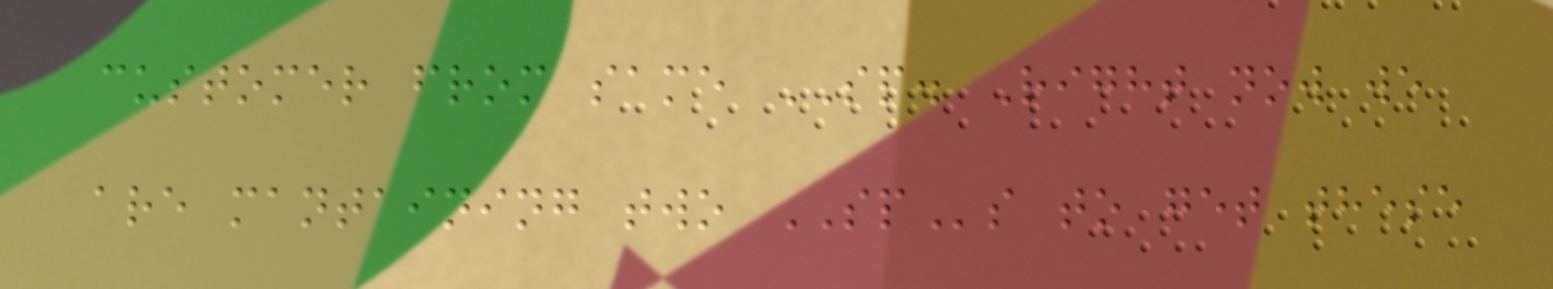customer from same SP. Right now we
are mantaining two SPs to get these
